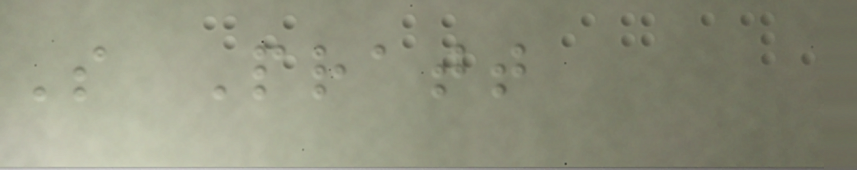S Pratt
